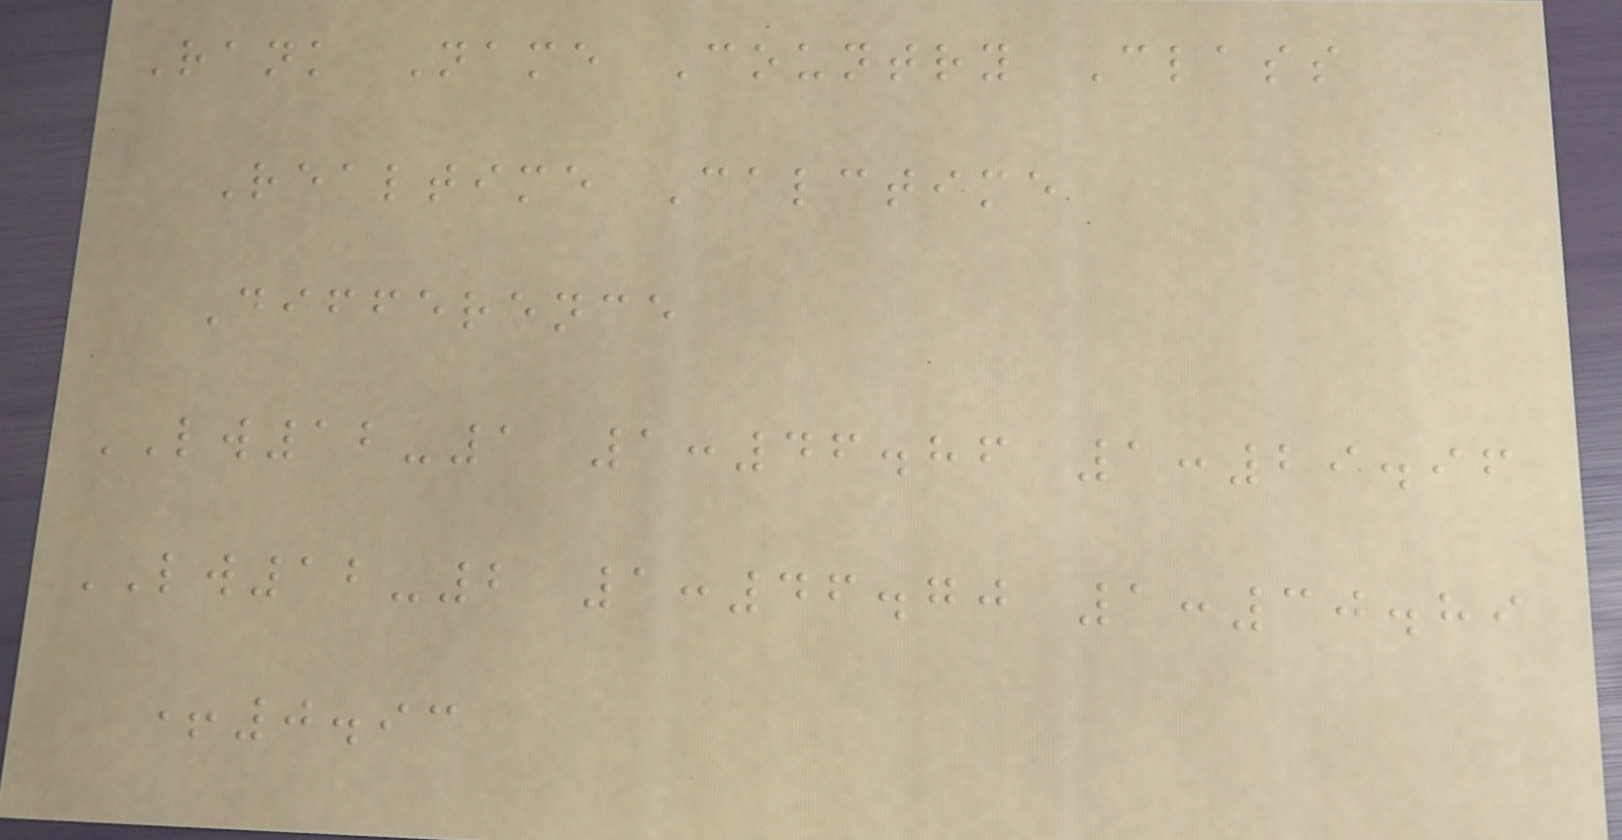Rank Name Country Class
Realtime Calctime
Difference
LW12-1 1:46.86 1:29.96
LW12-2 1:46.70 1:30.89
+0.93
